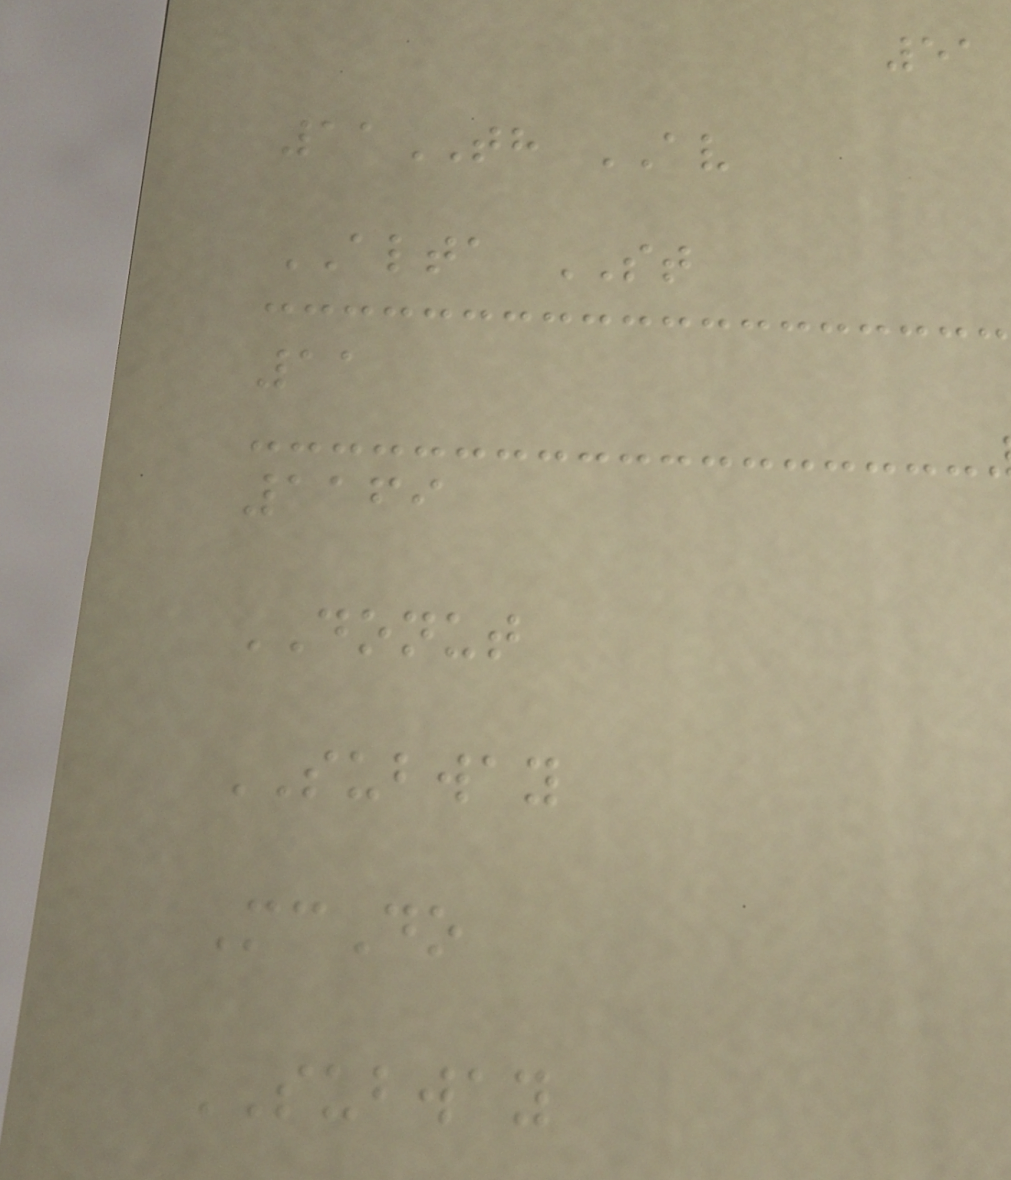51
11TH AV
ALTA ST
11
1169
DONUT
SUBWAY
McDo
SUBWAY
